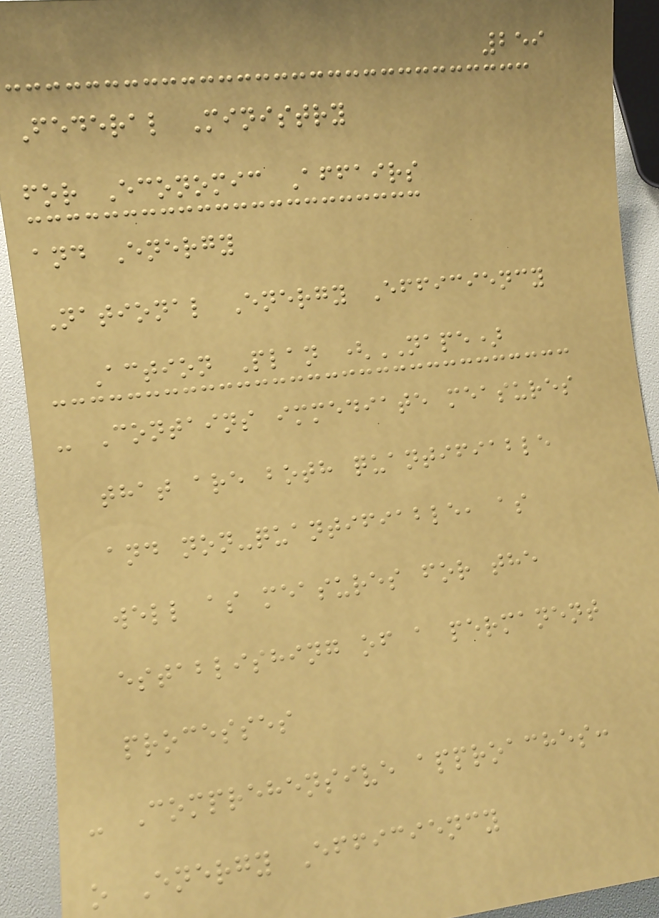259
Federal Ministry
for Economic Affairs
and Energy
National Energy Efficiency
Action Plan (NAPE)
- Contains immediate measures
that are both quantifiable
and non-quantifiable, as
well as measures for the
establishing of a permanent
processes
- Comprehensive approaches:
o Energy Efficiency
